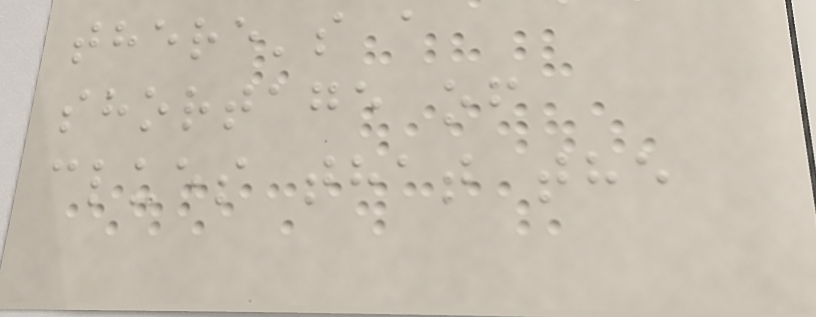there's a
shortage of
clues that the
